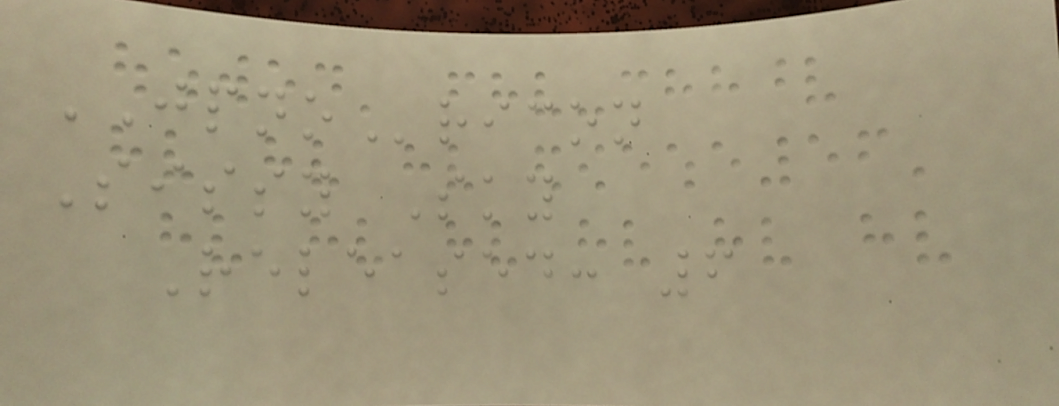JPNOricon
Sissy Sky
Released: 6
